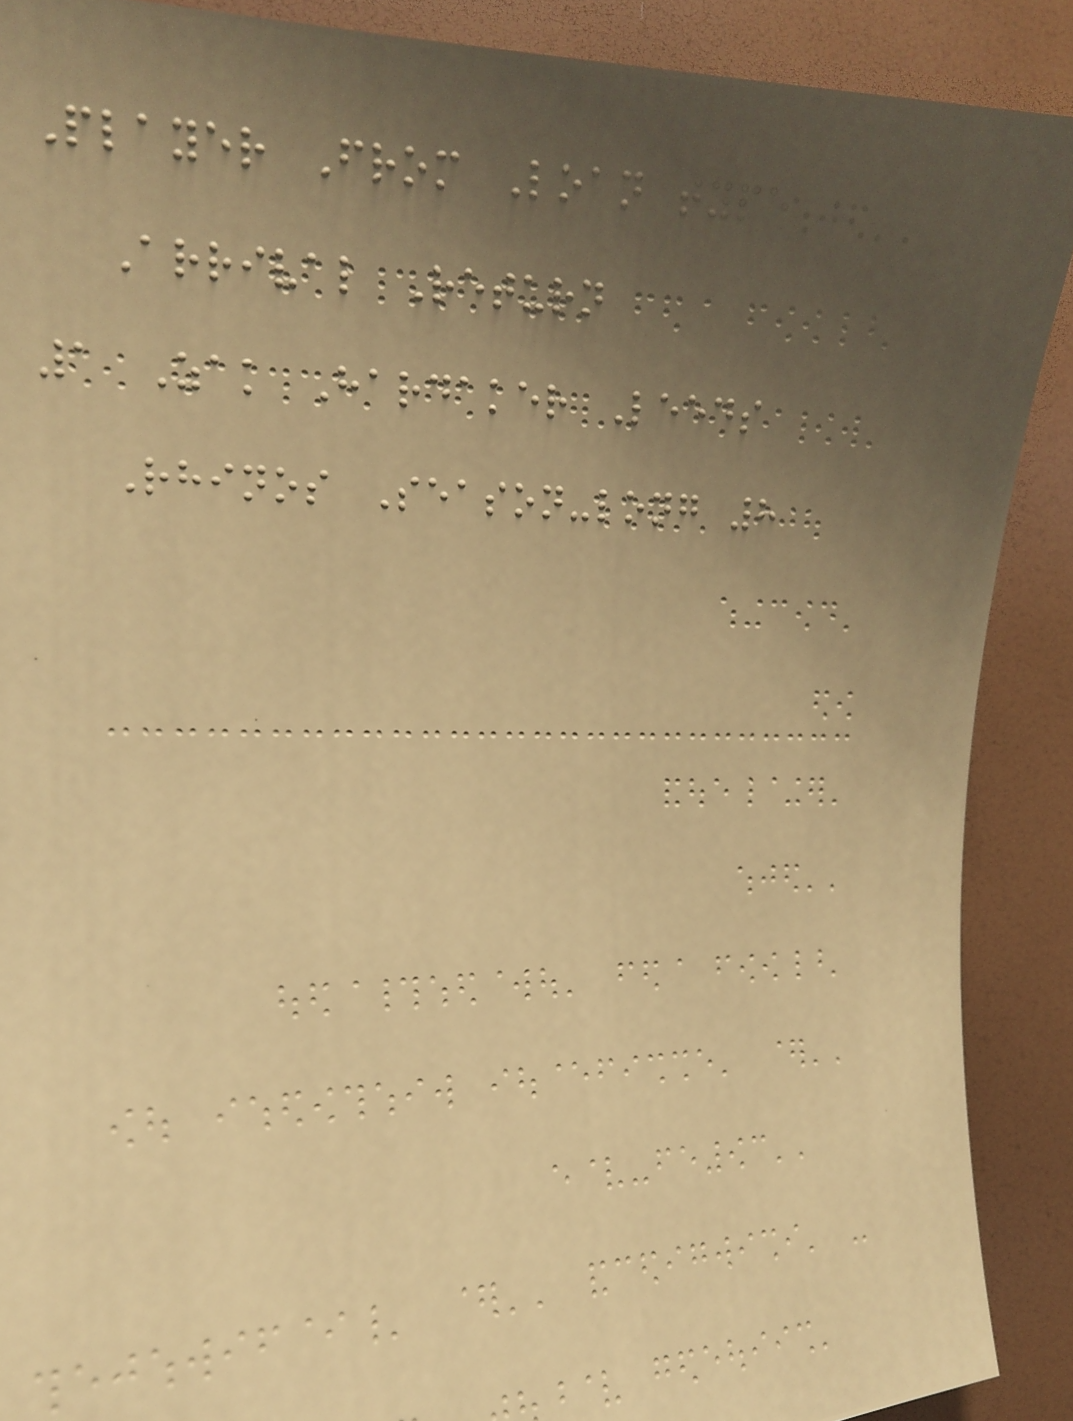Player From Loan type
Arrival Return
1 Zak Hardaker Leeds
Rhinos Season-long 8
